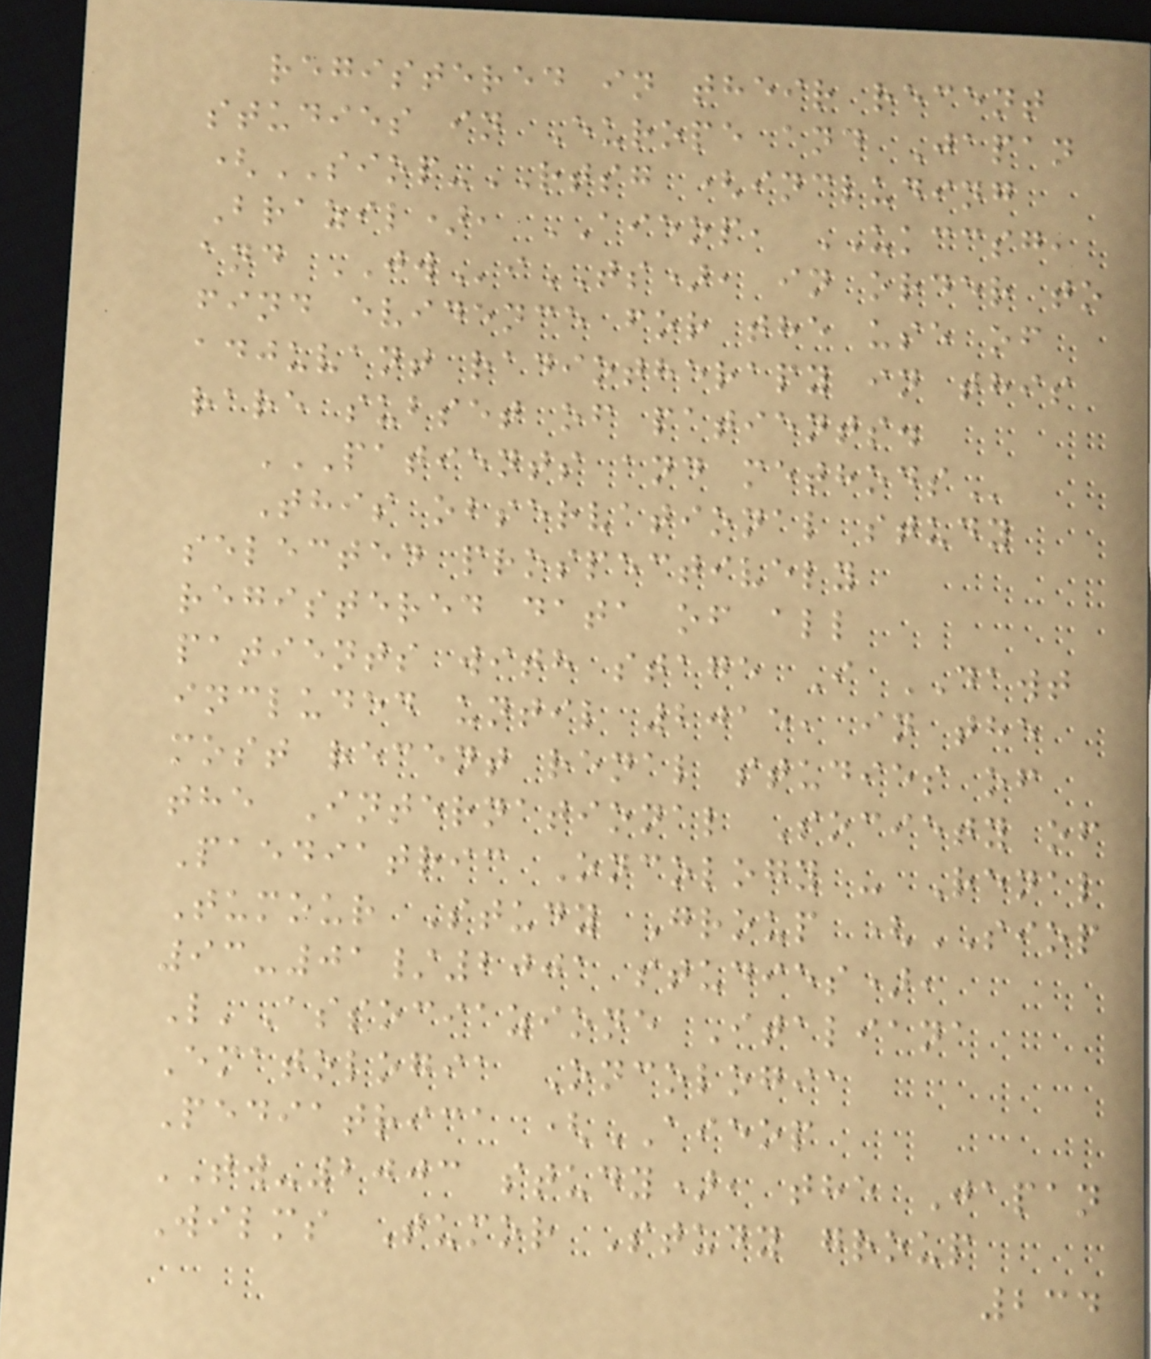registered in their recent
studies in Europe and Japan
(SIOP-RTSG (including
Brazil), AIEOP, UKCCSG,
and JWiTS), in order to
find evidence for the use of
adjuvant radiotherapy in this
rare subset of patients.
PATIENTS AND METHODS
This observational study
selected prospectively
registered data of all
patients with stage I DAWT
included until 2015, in the
most recent renal studies of
the International Society of
Paediatric Oncology - Renal
Tumour Study Group (SIOP
93-01/2001 studies),
L'Associazione Italiana
Ematologia Oncologia
Pediatrica (AIEOP
TW-2003 study), the Japan
Wilms Tumor Study group
234
